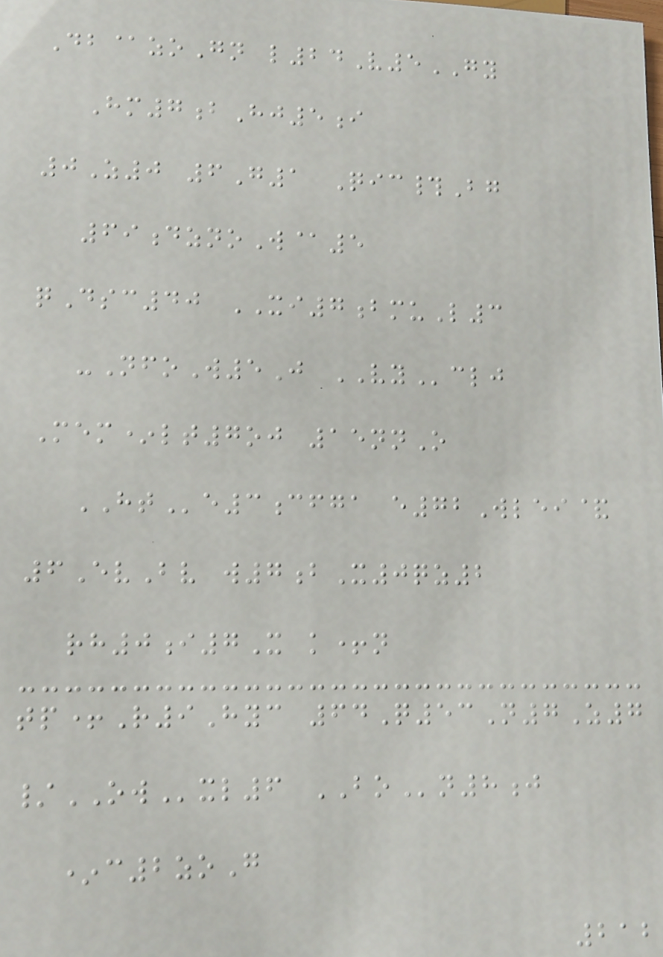Db@zoGn l24V5GY
Hm7bHj5i
0Z0 6G1 Qic#Bg
69dznoW@5
qDsc40 XI7bmuL3
-NfoW5J VYclj
Mem*lt7oj 15nnO
HTe3cfga e72Wlei&
6EvBv w7bX0qz2
rh0i7X k+n
tp+R9Hyc 64Q53N7Z7
/OWxl6 BOn8j
*c2zoG
212
